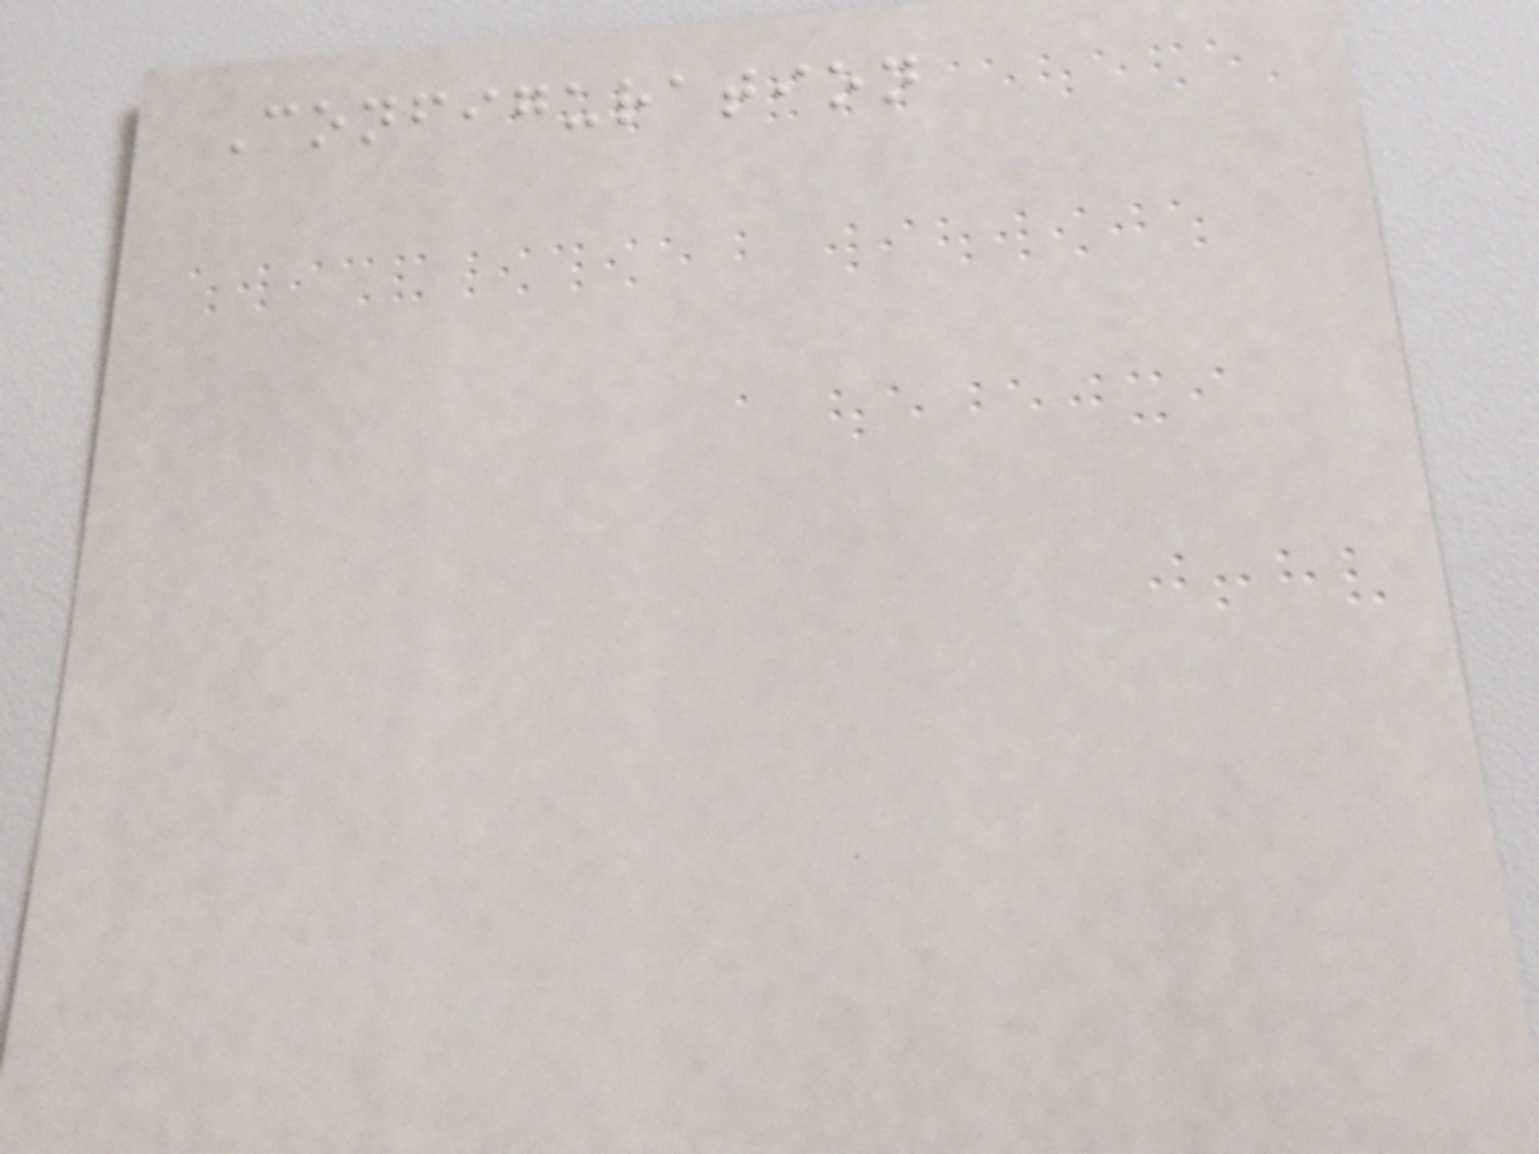Configuration
